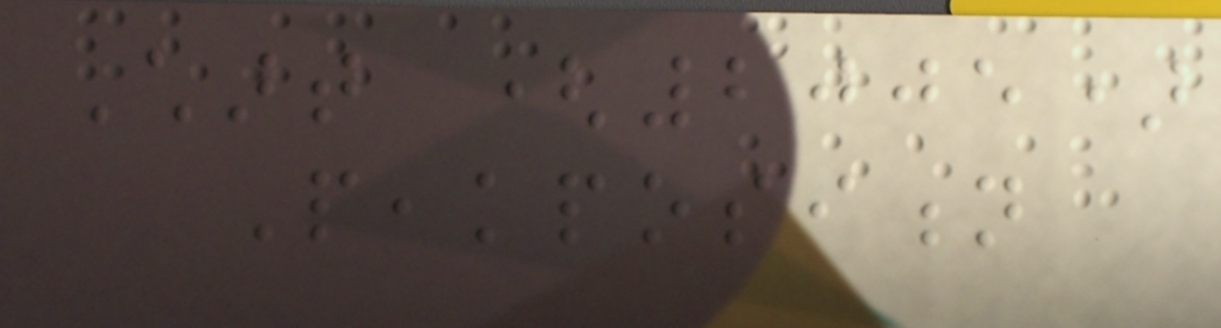Chart (2005)
Peakposition
